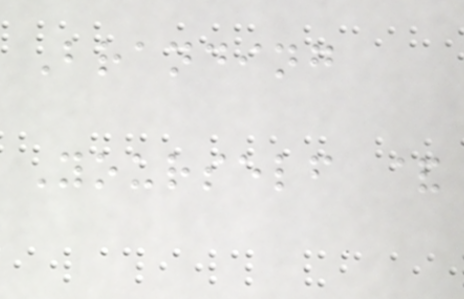Branding
Yourself &
